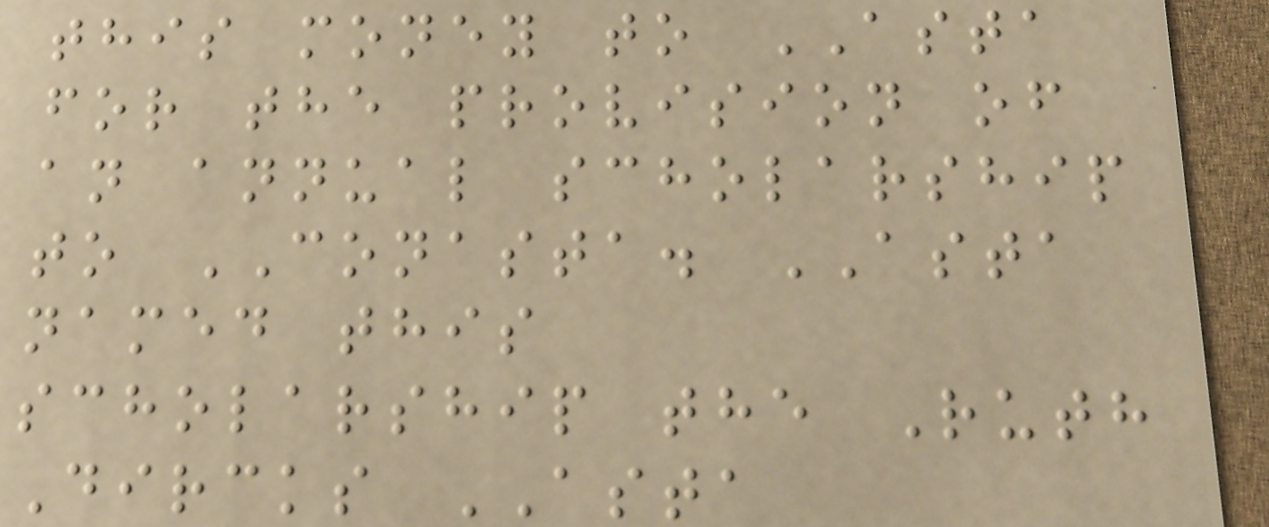this money to ASTA
for the provision of
an annual scholarship
to CONASTA. ASTA
named this
scholarship the Ruth
Dircks ASTA
